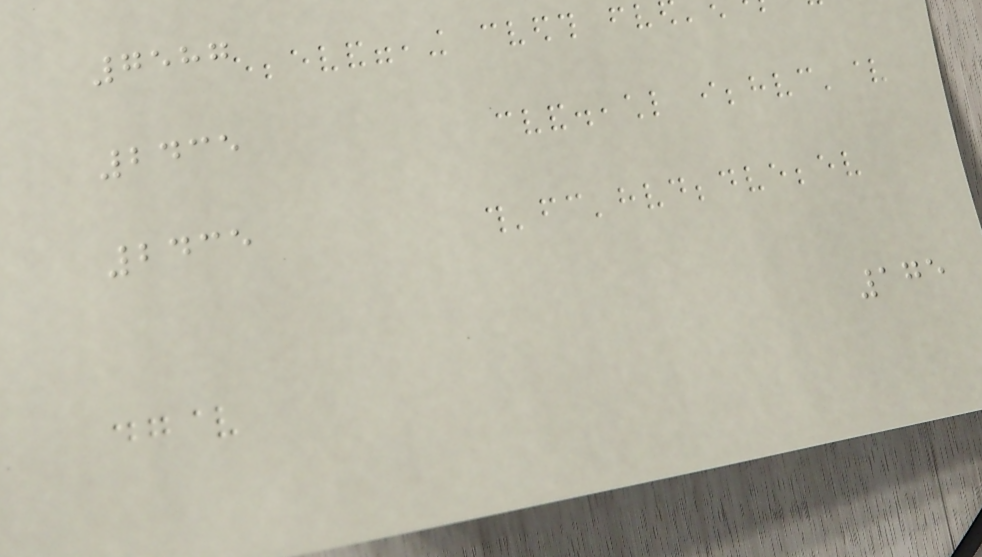7587
2435
2435
175
